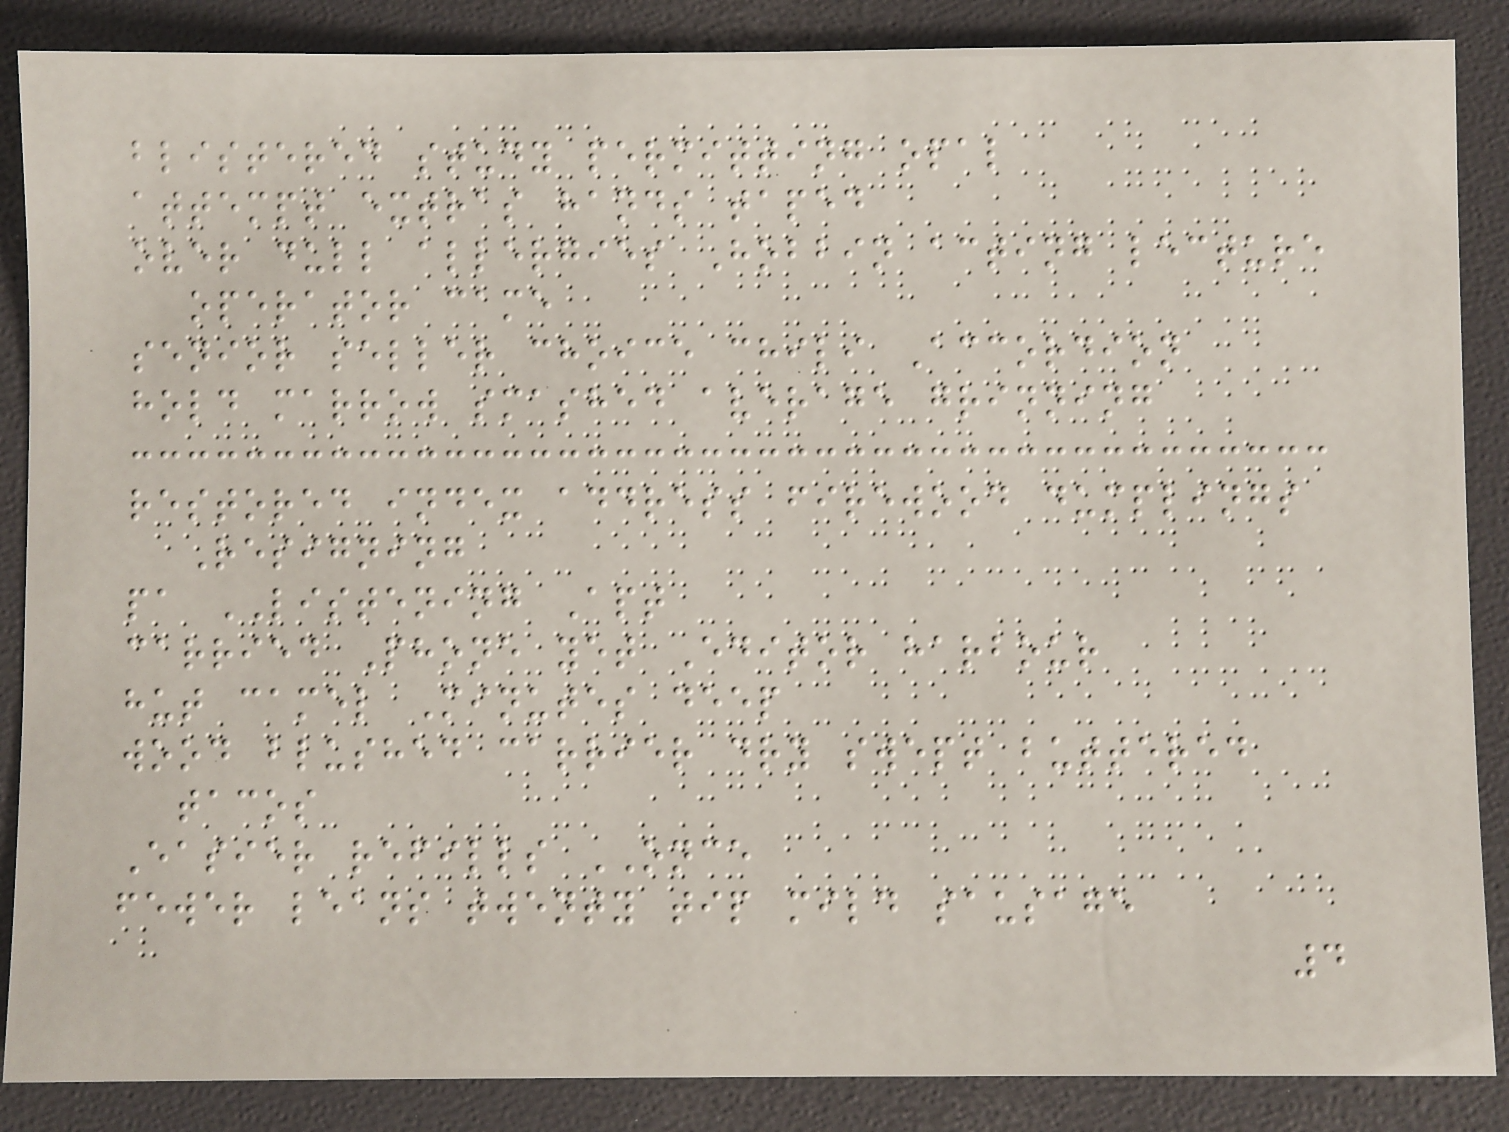blistered study permitting opal
attempt extras hands taped
over dull allergies Hobbin acting lecture
operator came
senior seller choice chili Accordion
hold marrow smashed average grinning
restored index address firewood dumplings
Resigning
pa LISTENING Apt
carried Phone yet Editor harbour
hut camel Minutes deep
wood blushed carrier dry swept buttered
tacos
Easier refills ONCE
fewer leans twenty tip mild sausage
4
